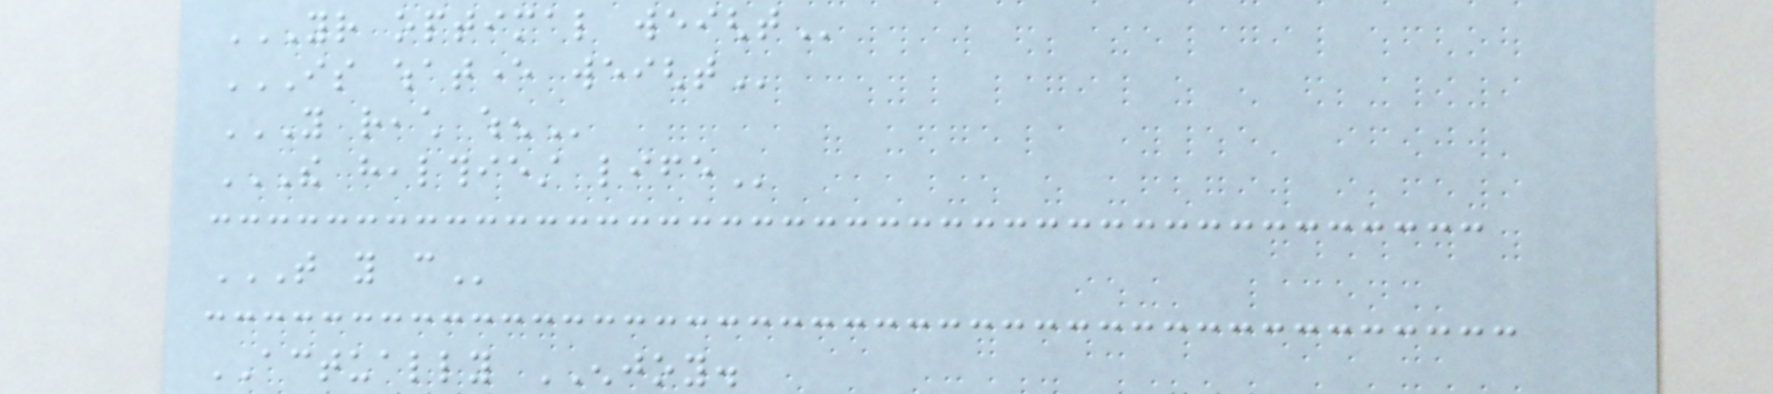YOUR OPTIMAL WEIGHT
IS WHATEVER WEIGHT
YOU REACH WHEN
THE HEALTHIEST LIFE
THAT YOU CAN
ACTUALLY ENJOY.
